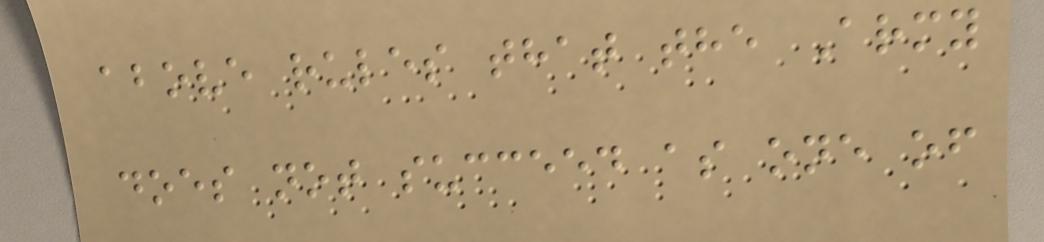above rules that the Army
does not succeed as one of
